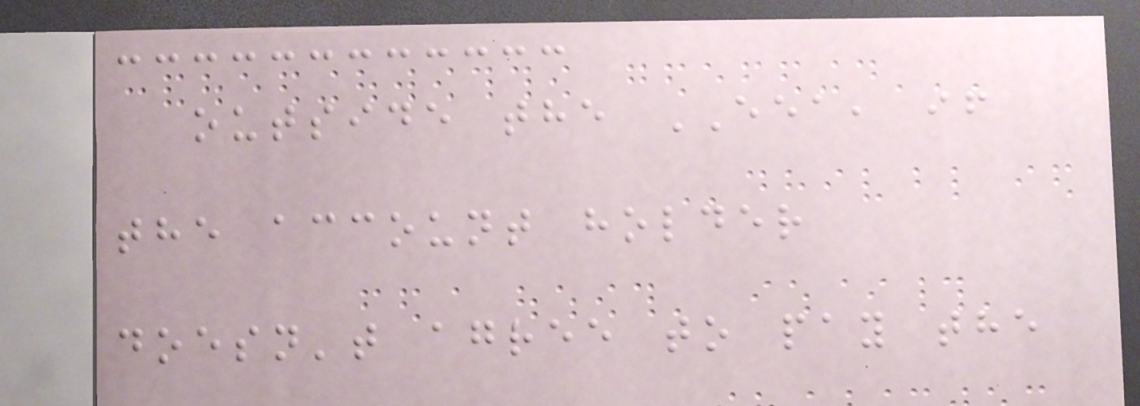outside the EEA, if
the account holder
doesn't agree to pay the
